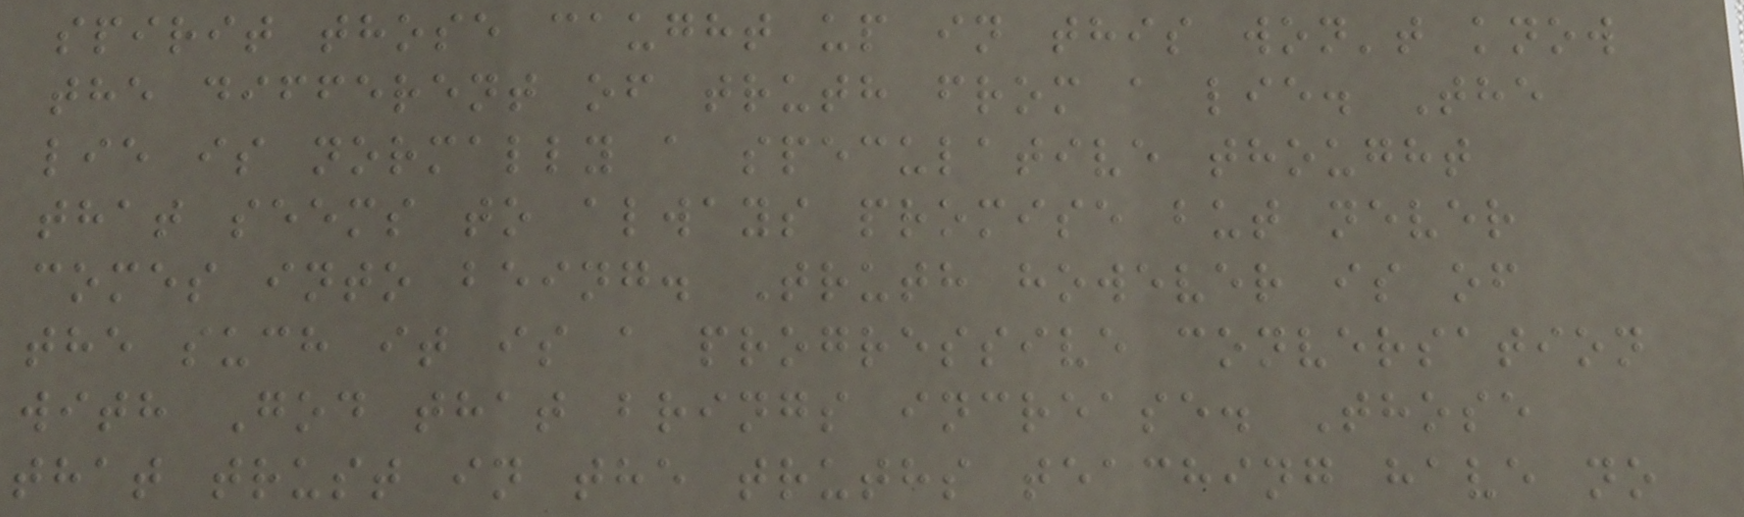spirit those caught up in this won't know
the different of truth from a lie. The
lie is normally a speculative thought
that seems to always promise but never
comes into being. Truth however is of
the such it is a progressive conversation
with God that brings increase. Those
that trust in the truths teaching have no
